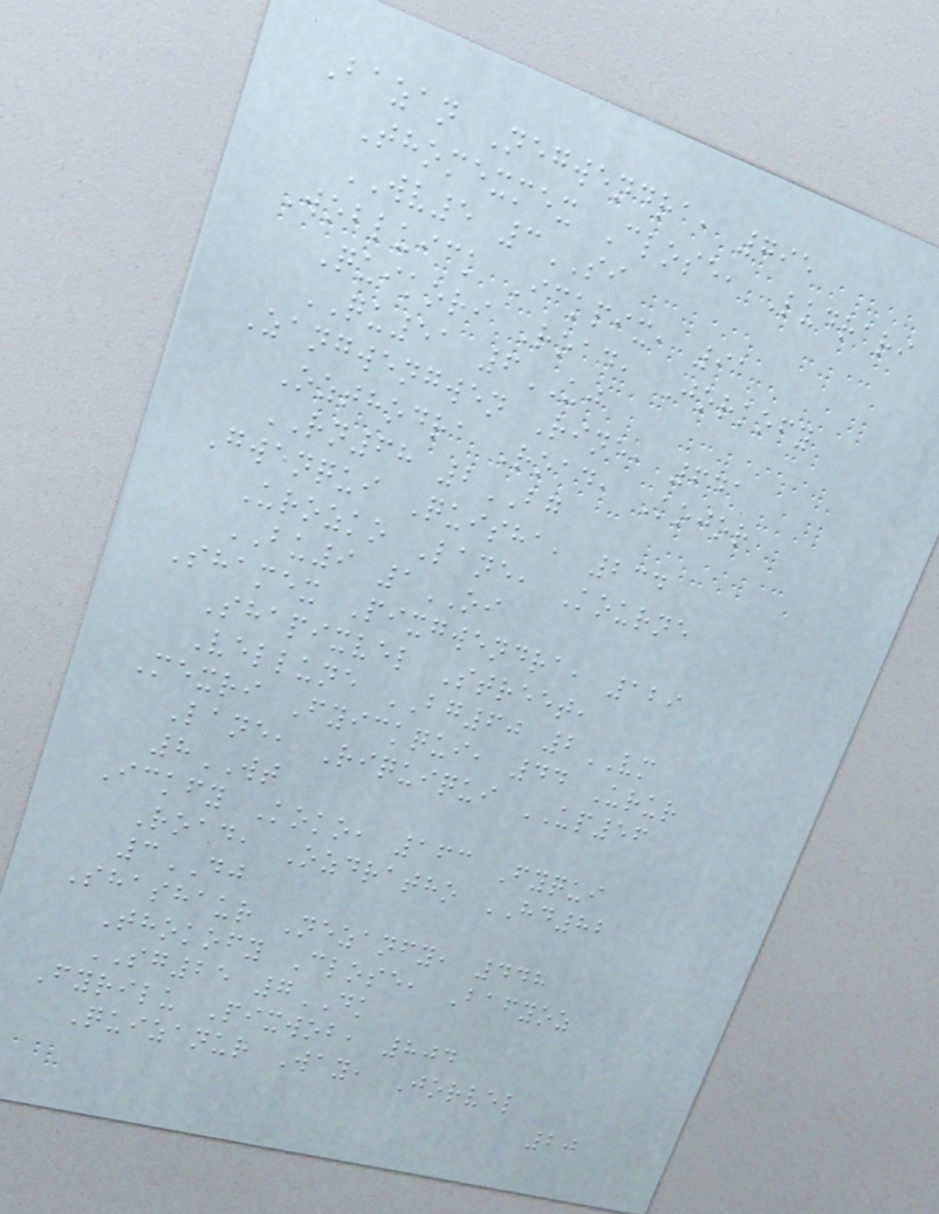Bazan Negwendra, 795
Thomexmex Close, Ludrari
WV5 3SI
Wobluick Ickpix, 91
Quikori Road, Jorkofy
QU51 6UJ
Zangwengwen Rine, 641
Ozthodra Road, Kojor
RN68 2BG
Gwenqui Quisha, 234
Urozko Lane, Kourne
BU9 1OI
Shamex Pixgwendra, 129
Shapixvel Street,
Vellune BG60 2VM
Mexri Fyickqui, 44 Urur
Lane, Riquiqui UP56
8WT
Ickfy Koko, 163 Fyqui
Road, Ozdratho HD82
3DJ
Shashaur Nezanfy, 448
Thokofy Close, Bafyoz
SG25 7DK
Fyrilu Pixwob, 804
Quizanur Way, Jorvel
20
